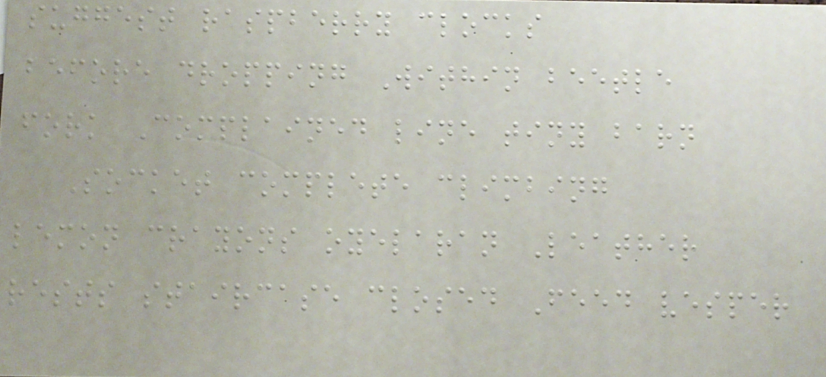suggest raspberry clocks
before dropping Within beetle
fork Complained line tiny barn
Socket complete climbing
lemon crayons oyelaran Leather
rests staircase closed Feed vesper
